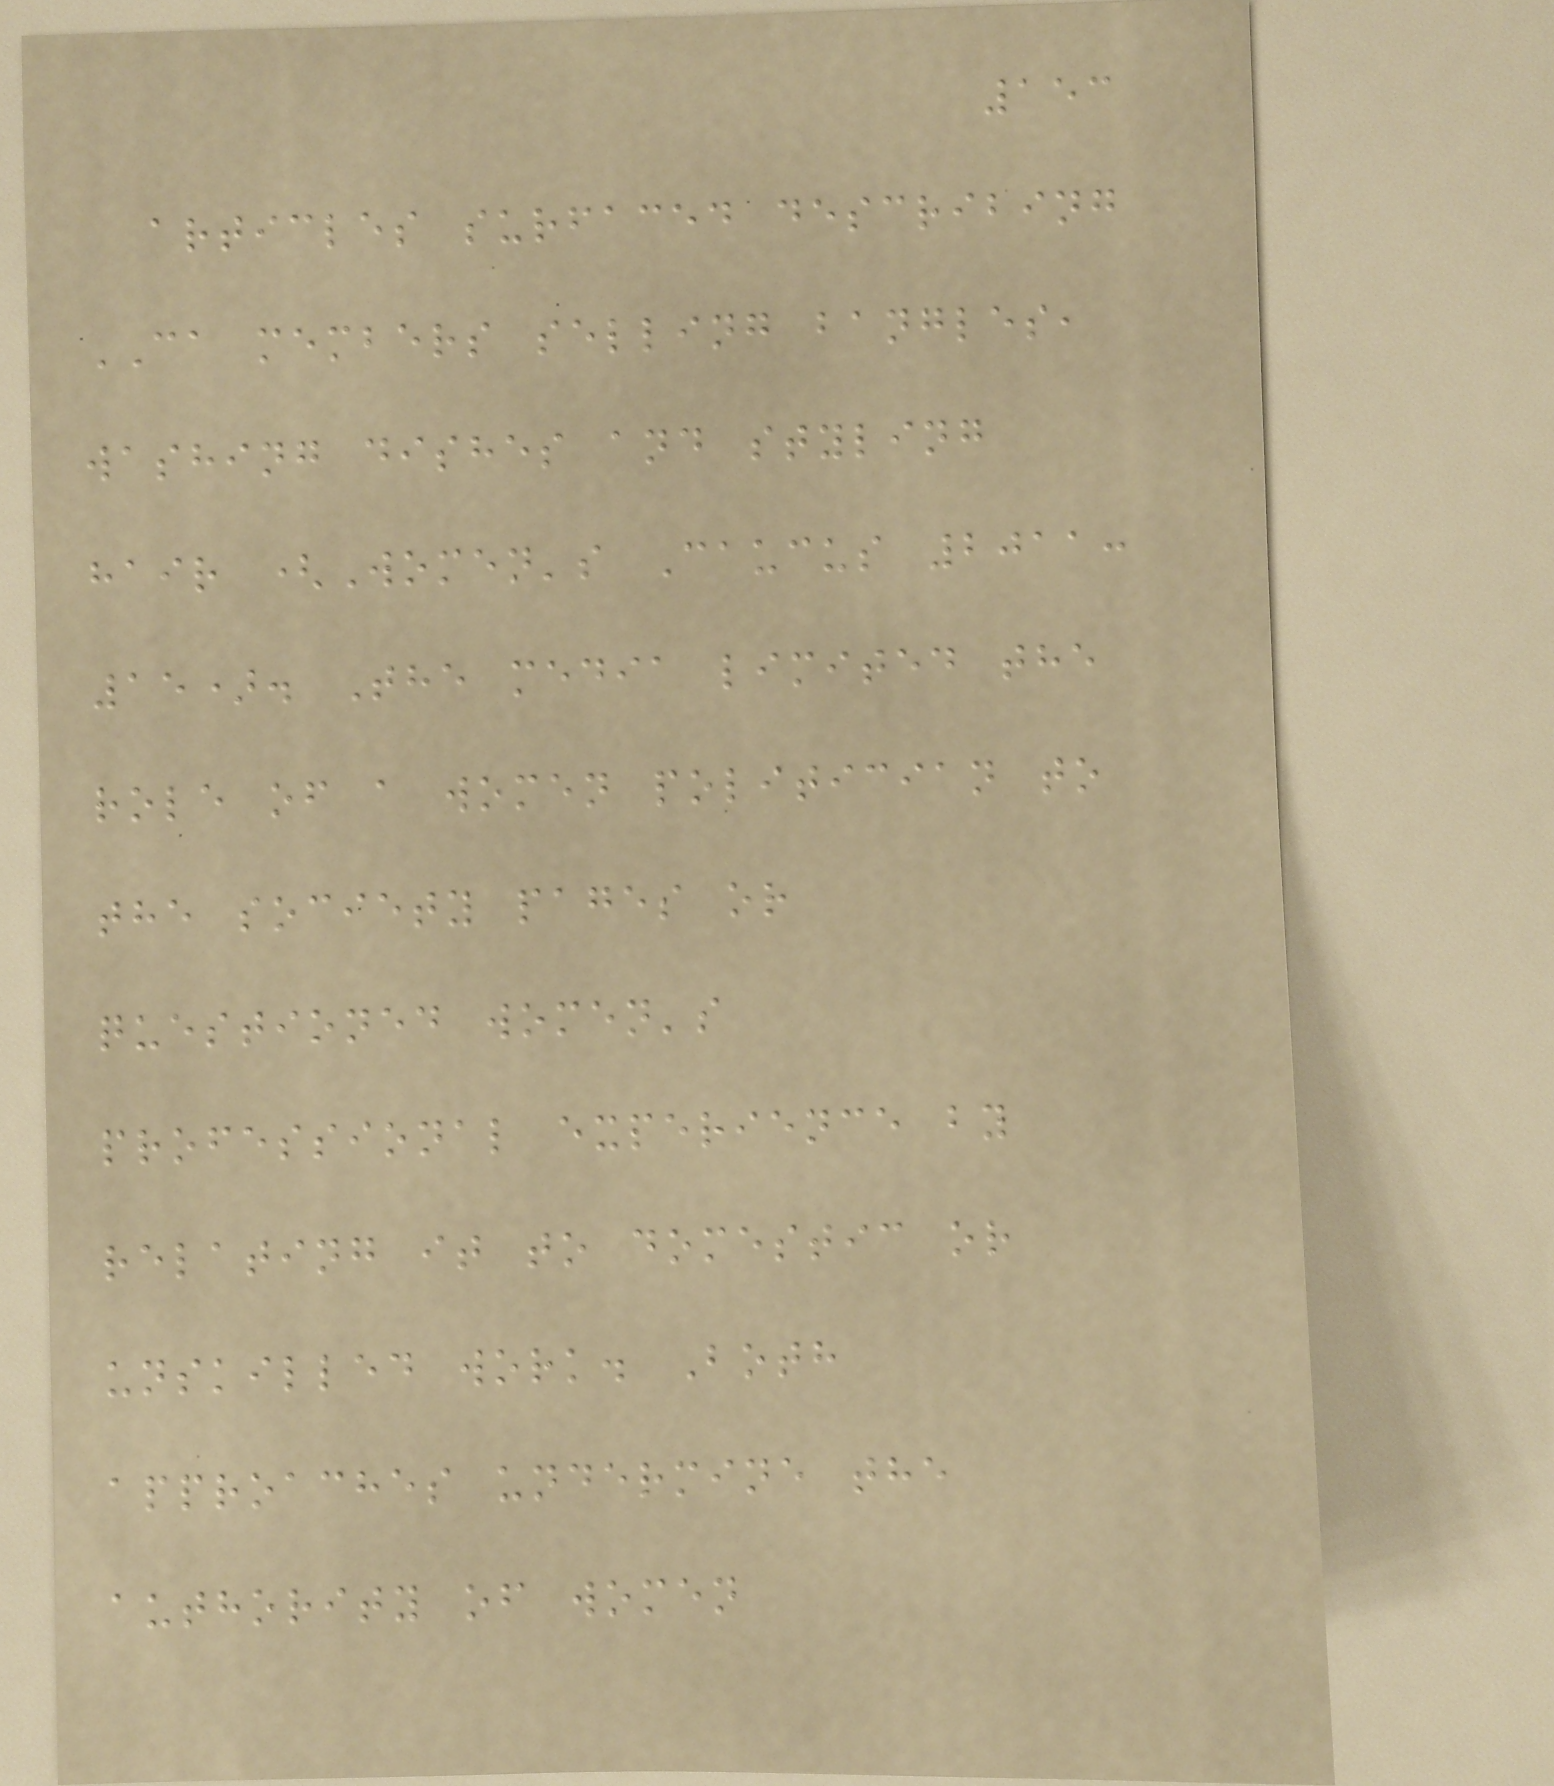153
articles surfaced describing
CA members selling bangles,
washing dishes and styling
hair (Women's Caucus 2011:
15). The media limited the
role of a women politician to
the society pages or
questioned women's
professional experience by
relating it to domestic or
unskilled work. Both
approaches undermine the
authority of women
